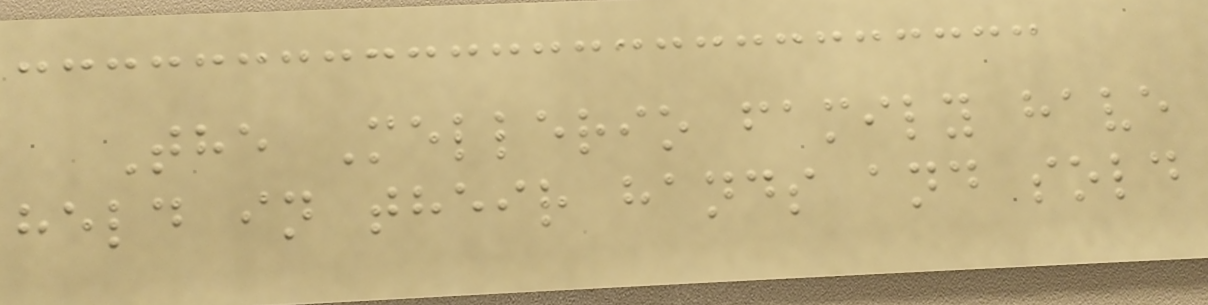The Mellerio family have
held in their hands and sold
